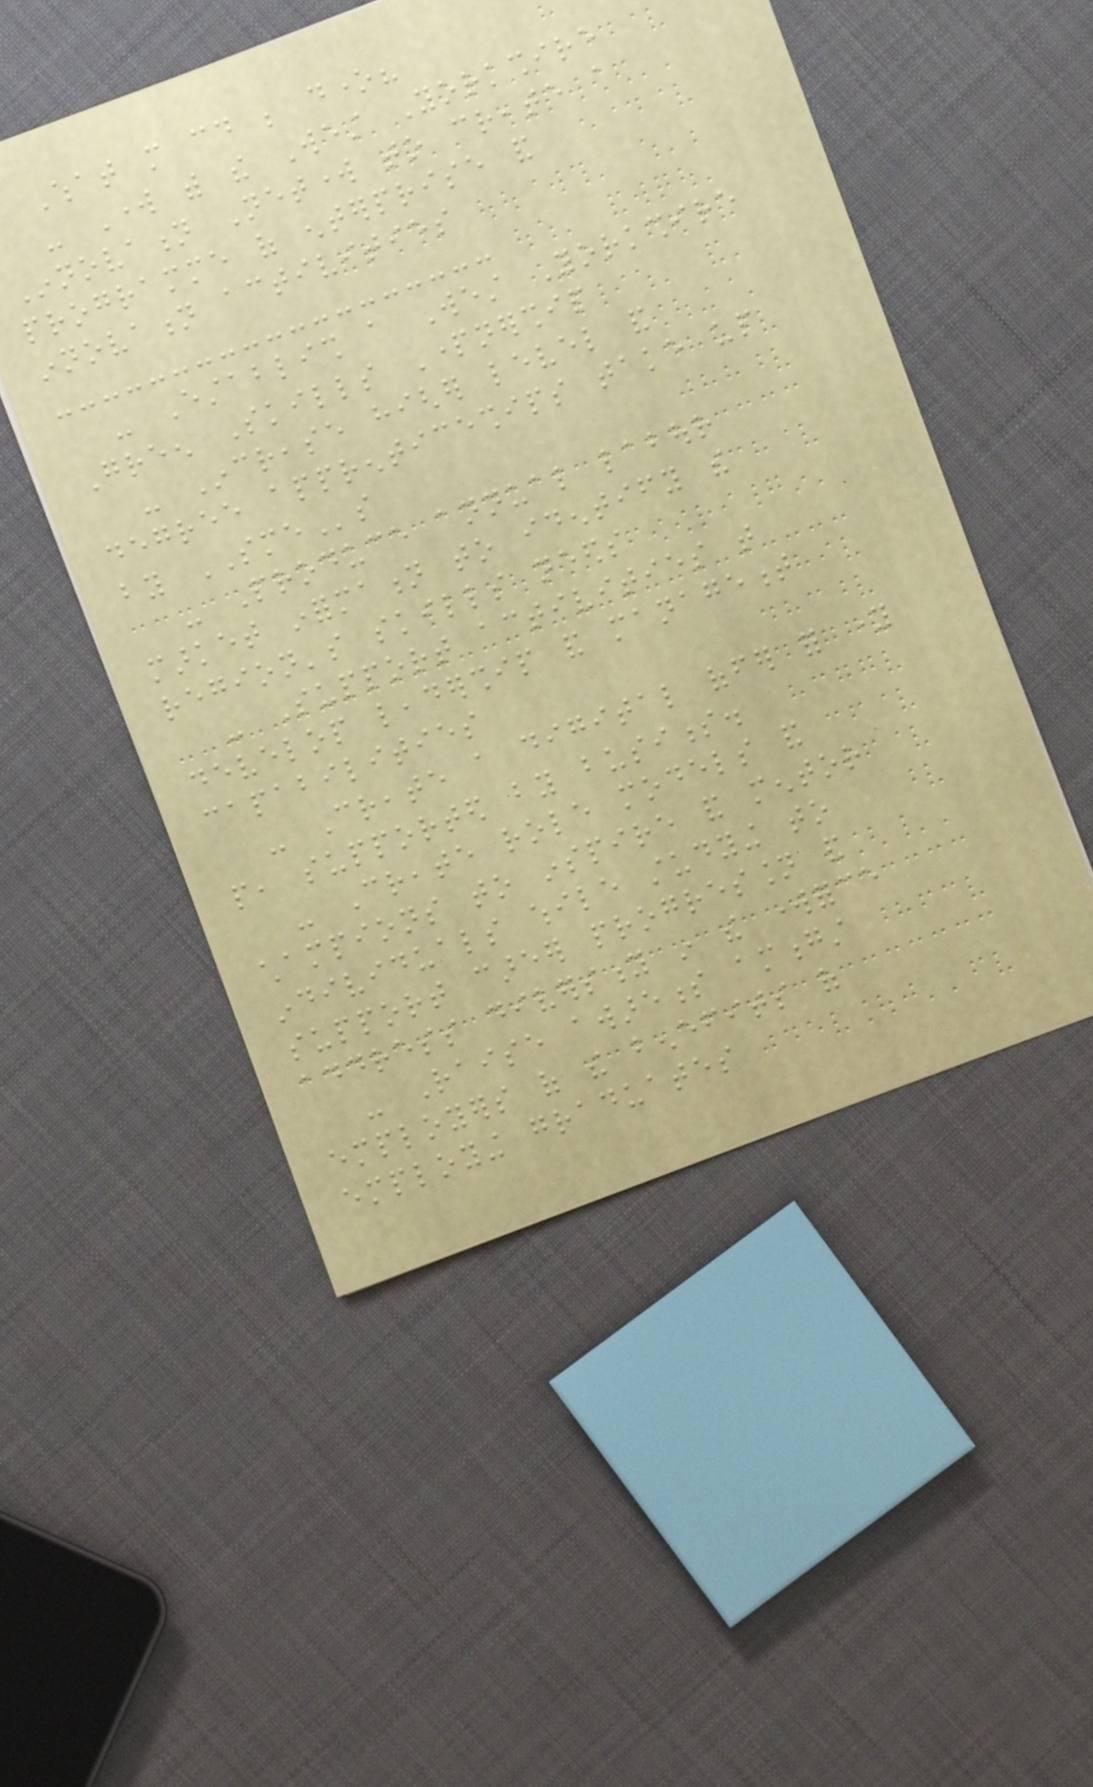What more could be done?
- Work with the West Yorkshire
Innovation Network to create a
programme of enterprise and
innovation activities
- Establish a West Yorkshire
Green Skills Partnership
- Increase higher level and
degree apprenticeships take up
by SMEs
- Produce annual labour
market information to identify the
region's skills needs
- Support activities that
develop leadership and management
capabilities
- Create a digital offer for young
people, supported by business.
- Create role models and
champions to inspire and mentor
individuals while studying to
support career progression and
address diversity in the workforce
- Raise awareness amongst
employers of the benefits of
employing graduates
